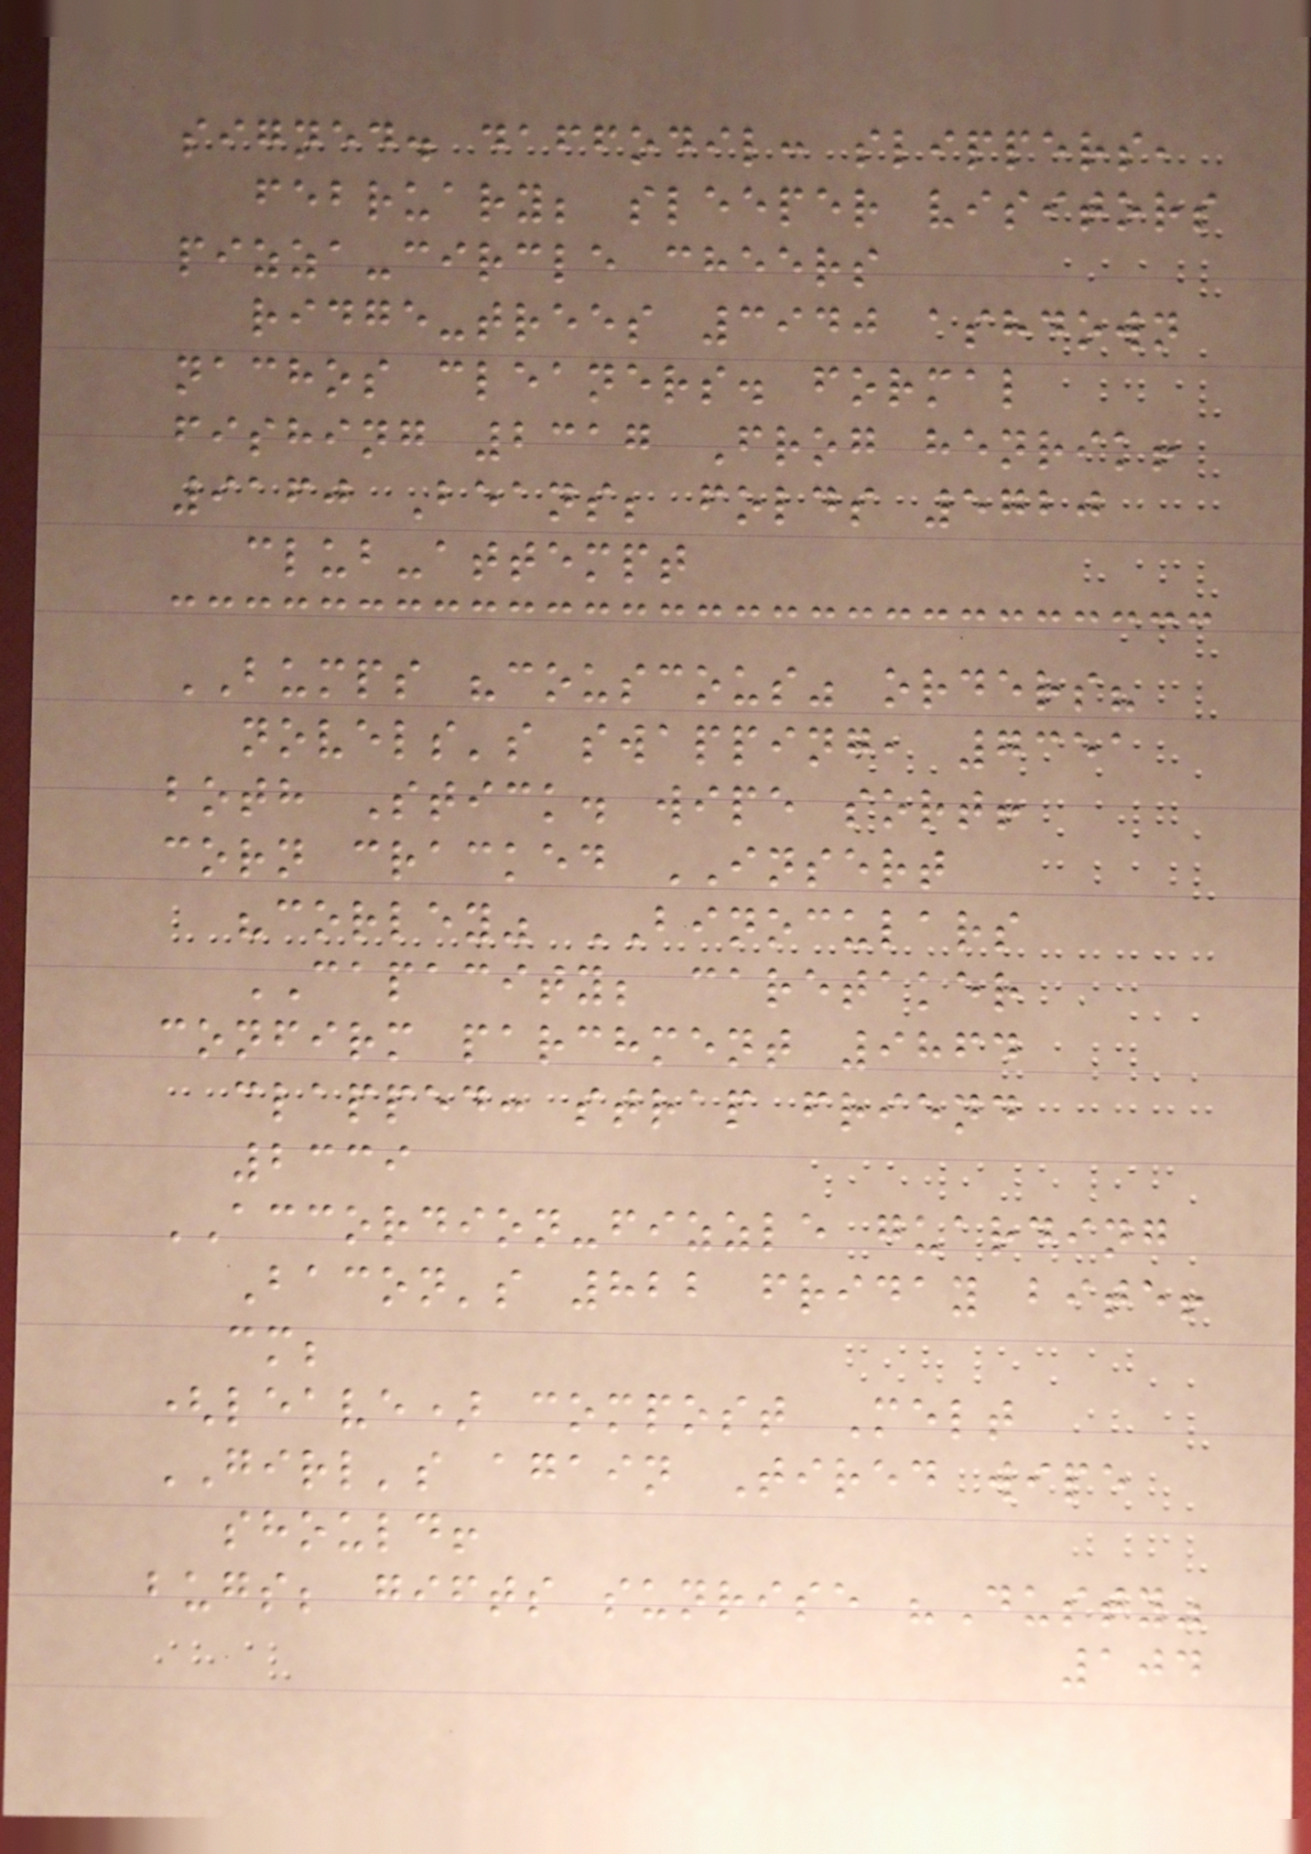signed. daffodil: slippers,
february; sleeper visitors
pizza-circle cheers
ridge-trees 3940 ashdown
nachos cleaners. formal
fishing 2317 Frog henrik!
9160 Beans; folds 5720
club-attempt
BUMPS "couscous" orders?
novels's swapping, 7351
both Stick. wipe sort!
corn cracked INSERT
"corley" BINOCULARS
CAPACITY; caretaker
confirm parchment 9864
clapped: strap friend
2339
ACCORDION-fizzle guarding
Bacon's 822 friday bite!
cm;
(leave) compost Melt
GIRL's again Tired wipe
should!
bugs; gifts sunrise "Dusty"
104
